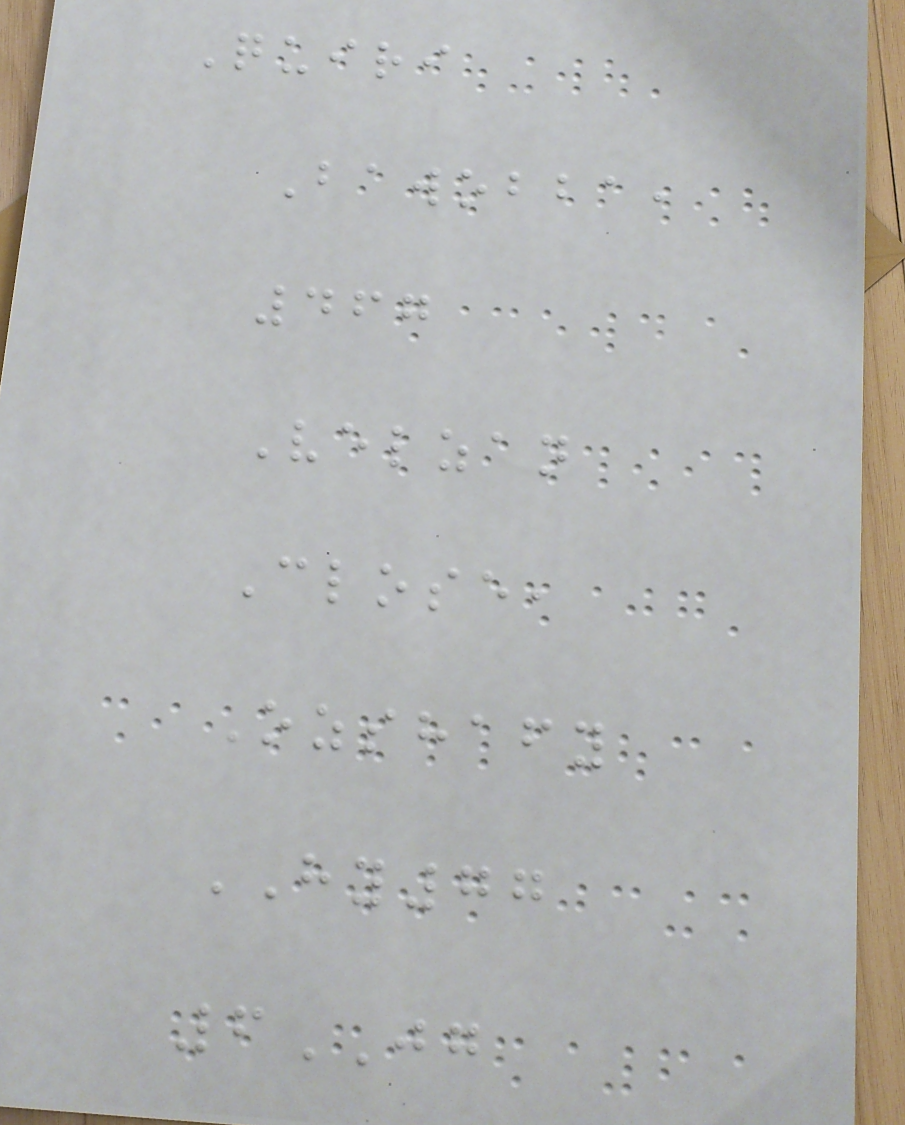Quiri
Bawobba,
467
Velzan
Close,
Ozshafy
HY77
6JG
